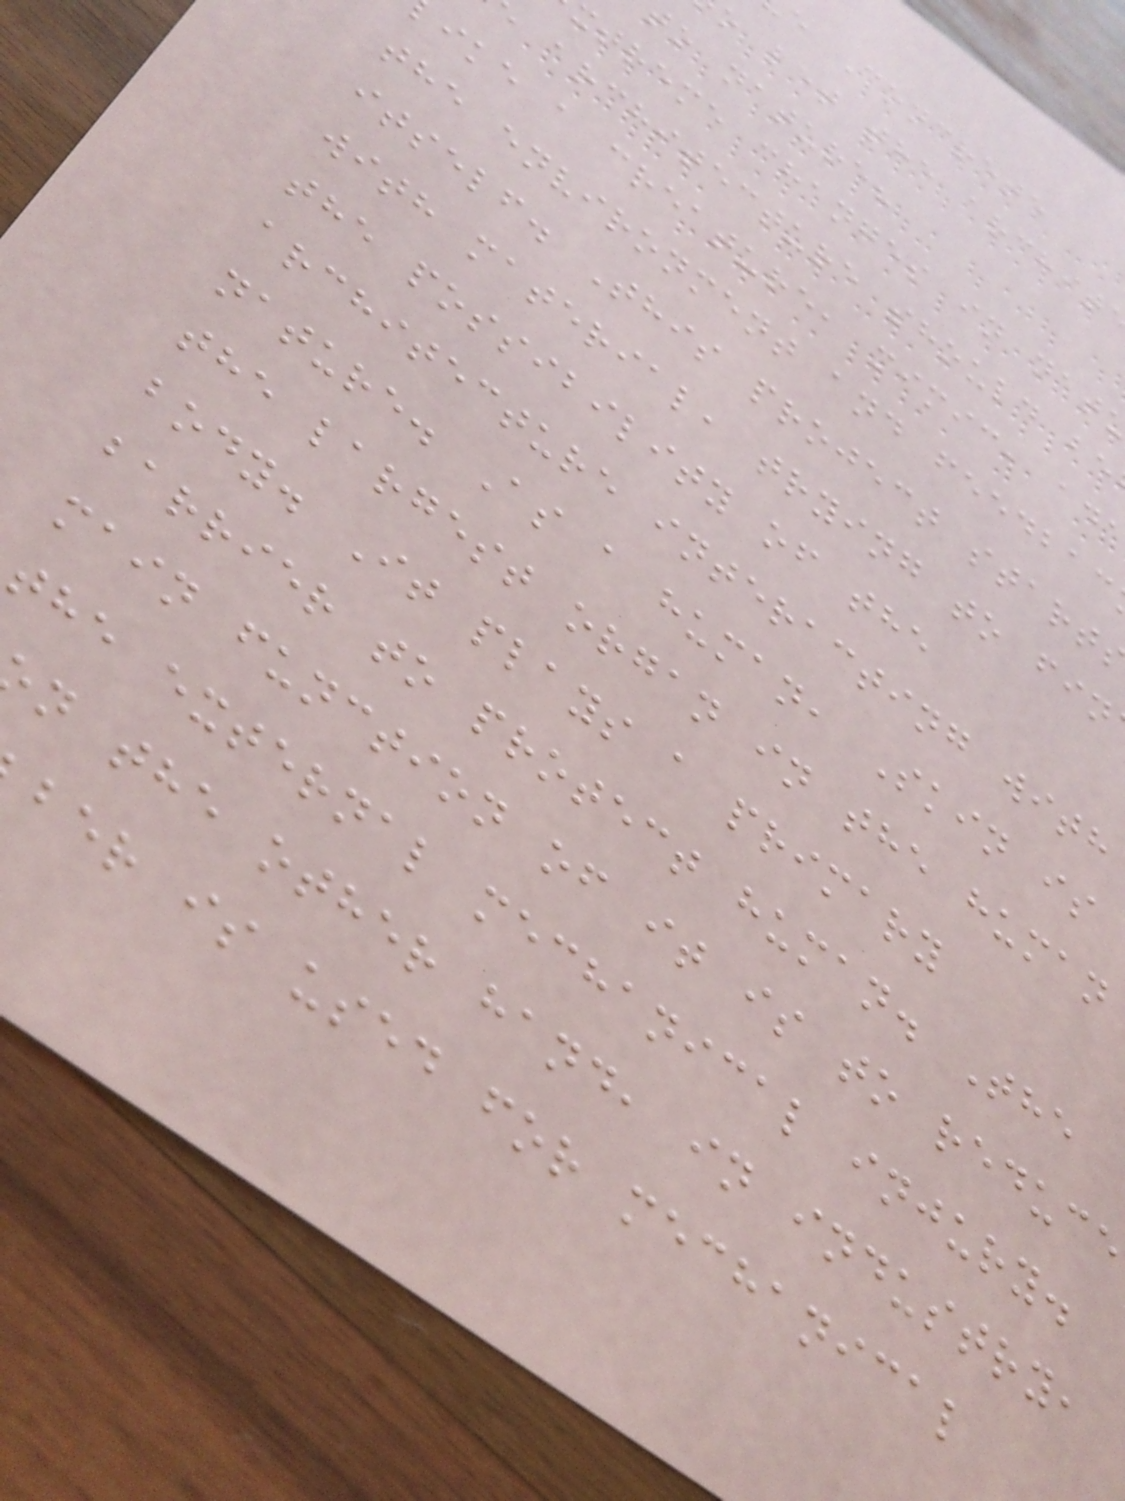e Concrete
o let the archit
to nature?
xtreme changes in nat
architecture should be
ike a creature, mimic, ad
the environment and feedbac
itself. This project start
with material, trying to fin
the possibility of the
architecture interacting with
nature. As a human, Skin is
the largest organ in the human
body. It plays a primary
barrier to protect human. The
main function of it is to reduce
the external mechanical injury.
n the other hand, in industry,
ber is used for mechanical
